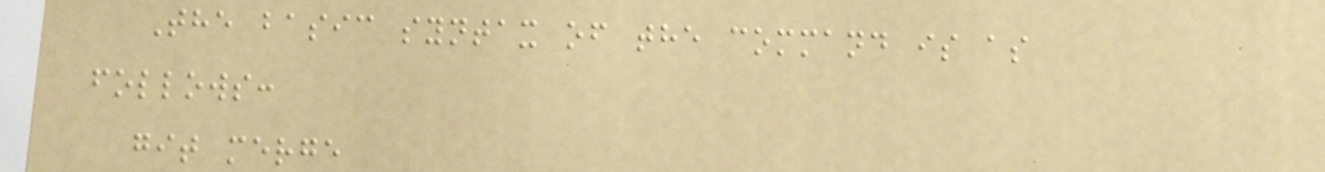The basic syntax of the command is as
follows:
git merge
